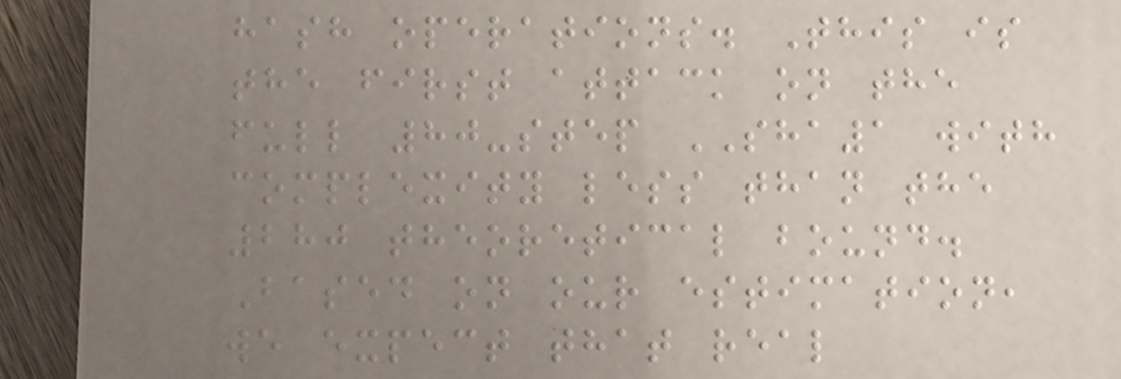hash operations. This is
the first attack on the
full 80-step SHA1 with
complexity less than the
280 theoretical bound.
Based on our estimation,
we expect that real
